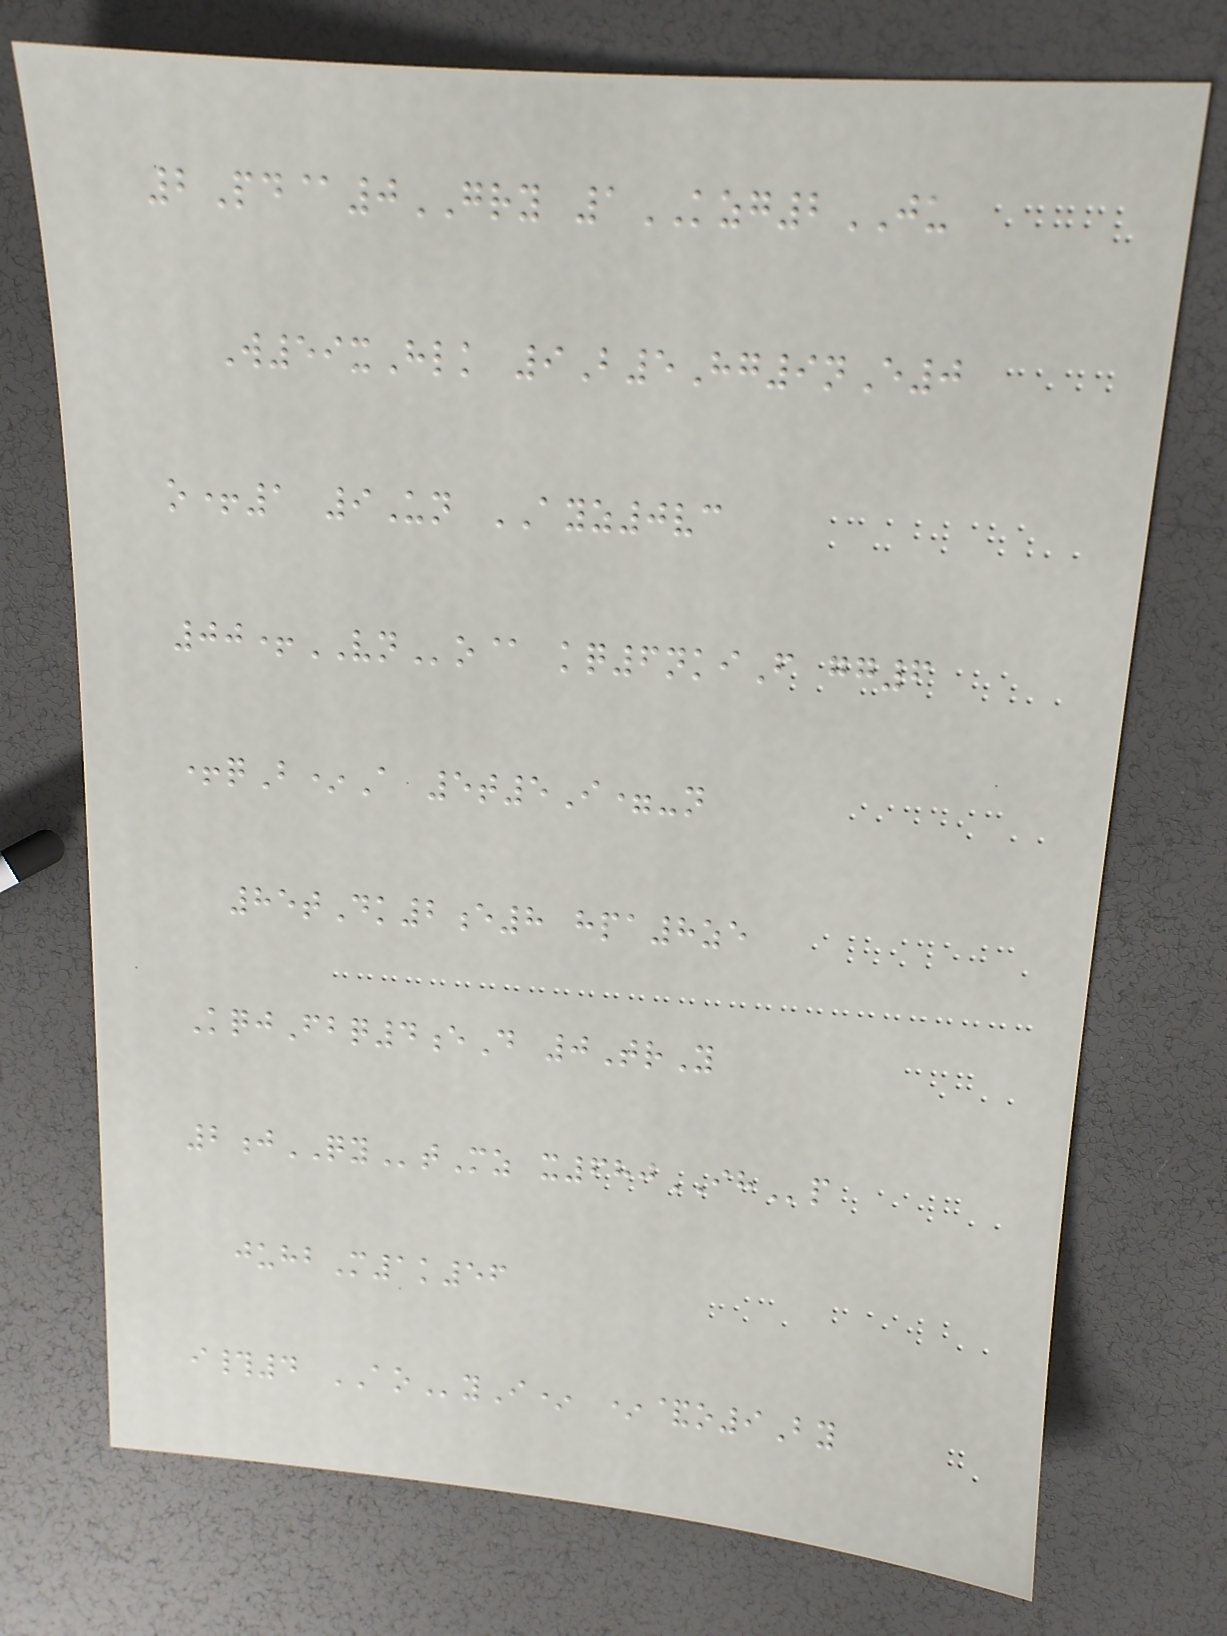2Pd@0GRY 1KZG2JU
W59xHlk 9B5Hg9nE0
o+1 9Un AYZ0vc
00+VNo@ kq6nkiF gg6
+qB*A 5t5I=-n
85tDk2e8 hpa8ze
KqjFbq4eD 0TrY
2jQYtMz x680IHp
juhbM1k56
i#4 AOyI* *&o9By
